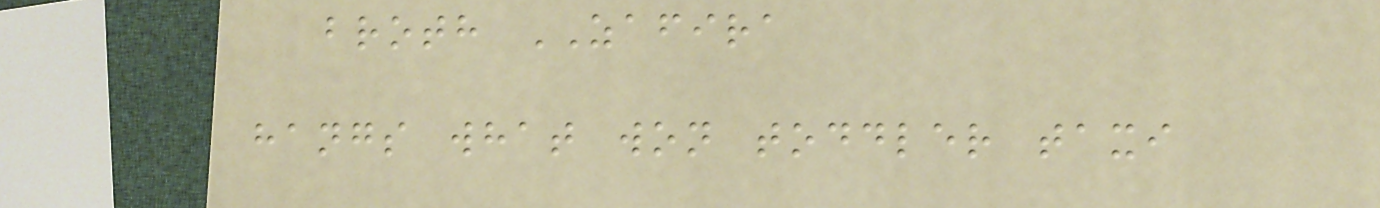broth ZAFIRA
hangs what won toddler taxi
